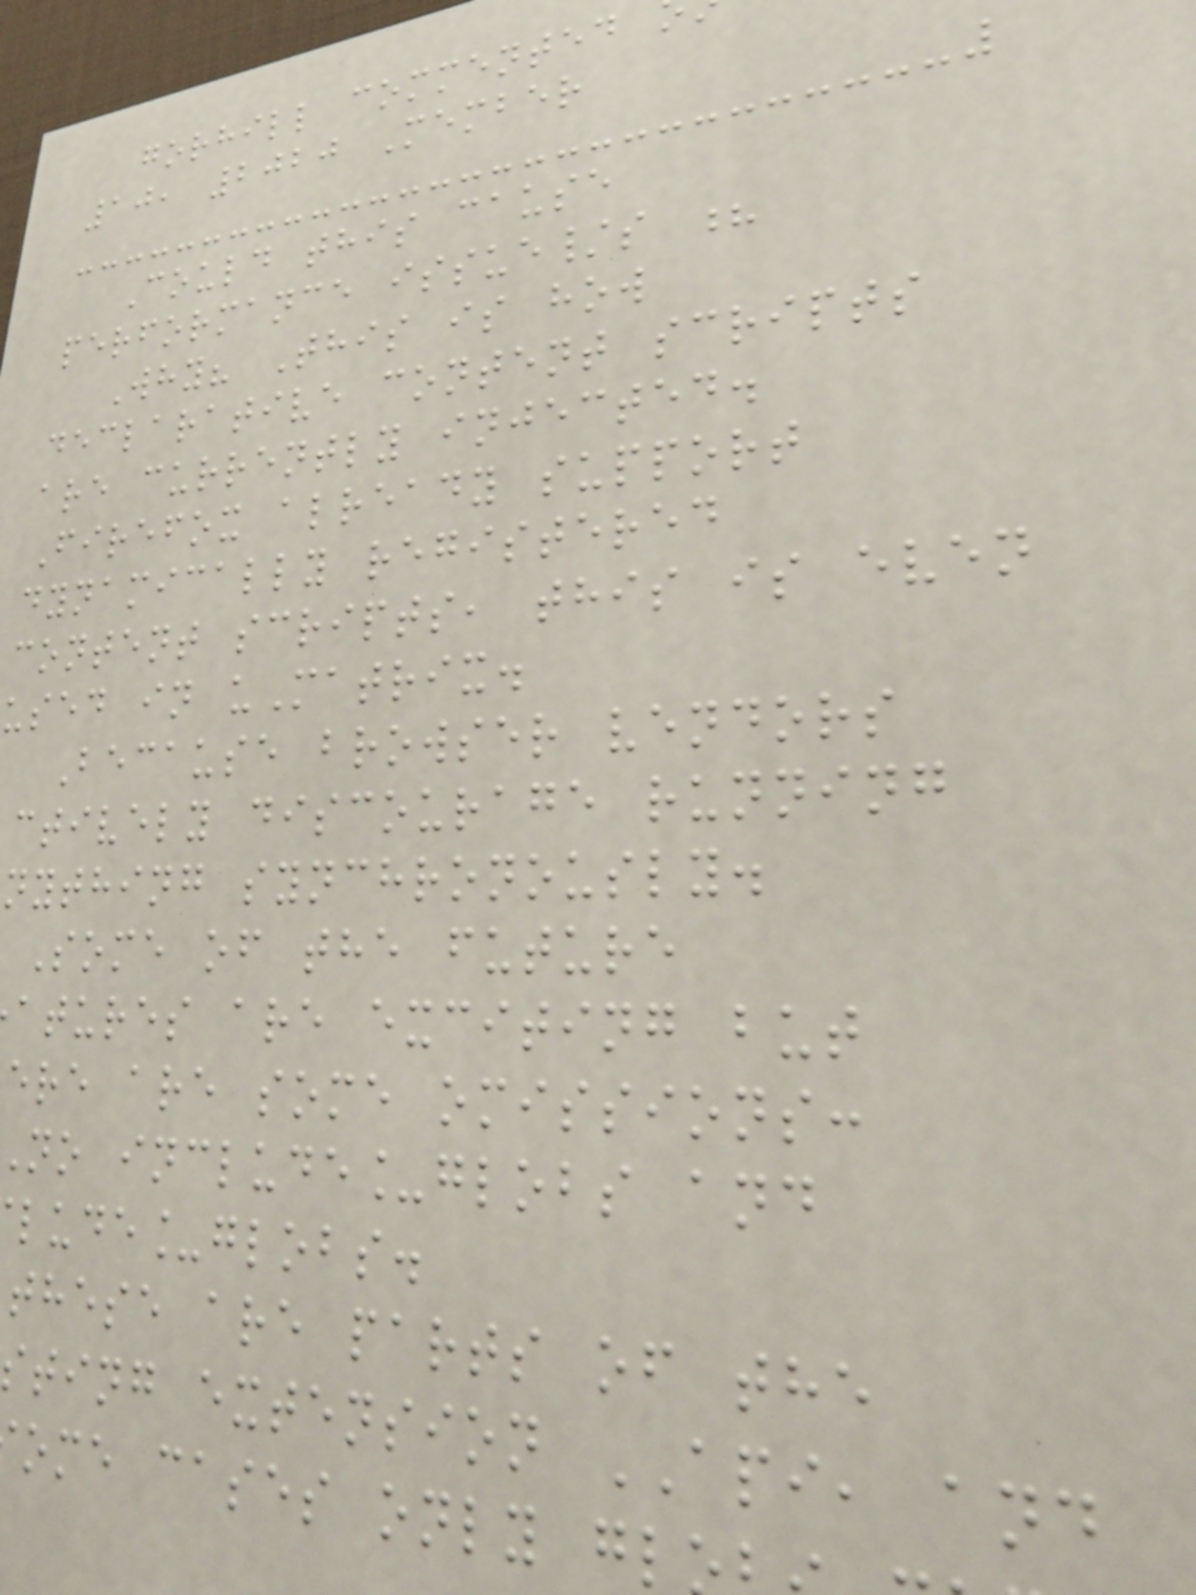gorhill commented
10, 2020 Member
Could this cause
performance issue/s ?
Why? This is how
declarative content scripts
are currently injected.
Firefox already support
dynamically registered
content scripts, this is even
used in uMatrix.
Because browser vendors
ctively discourage running
nything synchronously.
Some of the future
atures are exciting but
ere are some omissions:
no include_globs and
lude_globs.
these are parts of the
ting extension API, and
ome cases only gl
